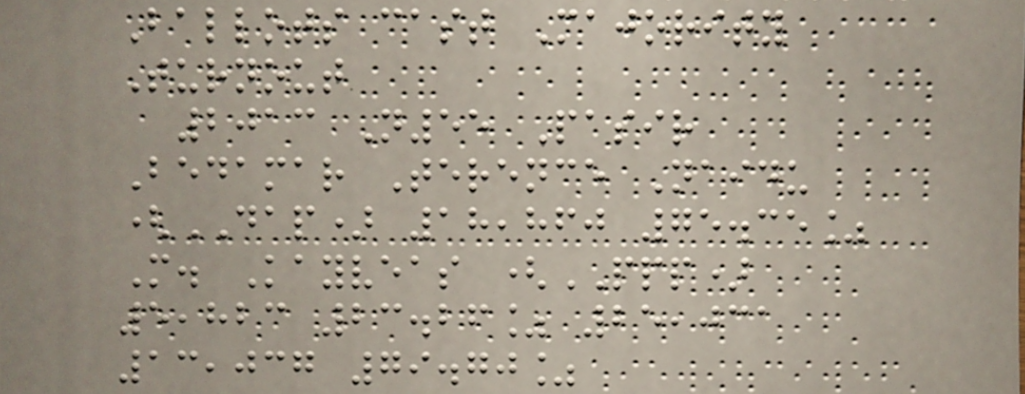Ballots cast Majority
Turnout
2013 N55 Pasir
Bedamar Terence Naidu
(DAP) 18,860 75.35%
M. Kayveas (PPP)
5,823 23.26% 25,031
13,037 79.70%
